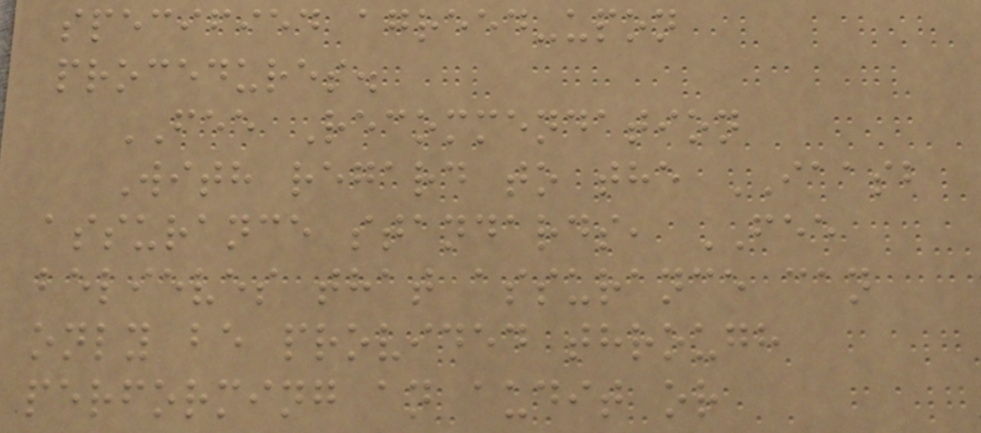specified agreed-upon
procedures.
FEE Recommendation
With regard to the IAASB
assurance standards, FEE
believes that assurance can
only be provided through
performing an audit or
